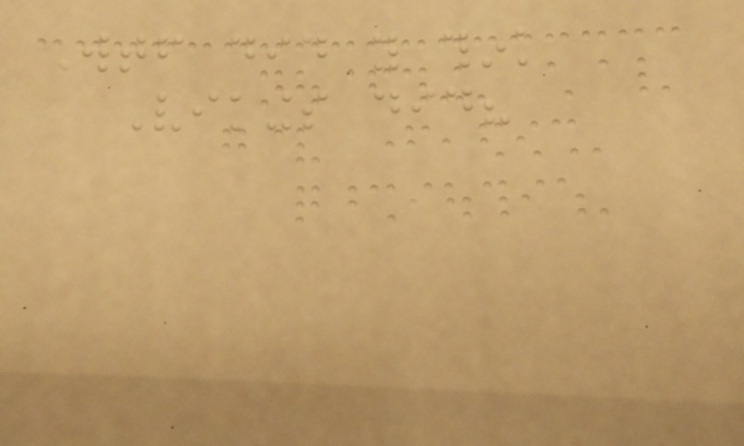Wtf did you think
Vikings did?
